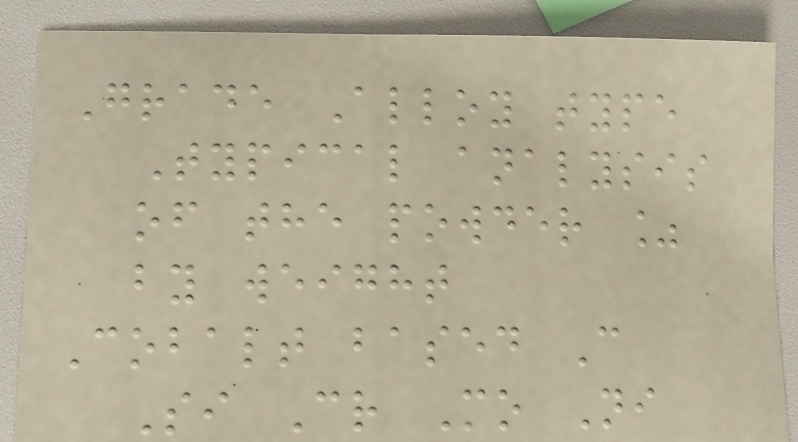Grade Alloy type
Typical analysis
of the powder %
by weight
Cobalt based C
Si Cr Mo Ni
